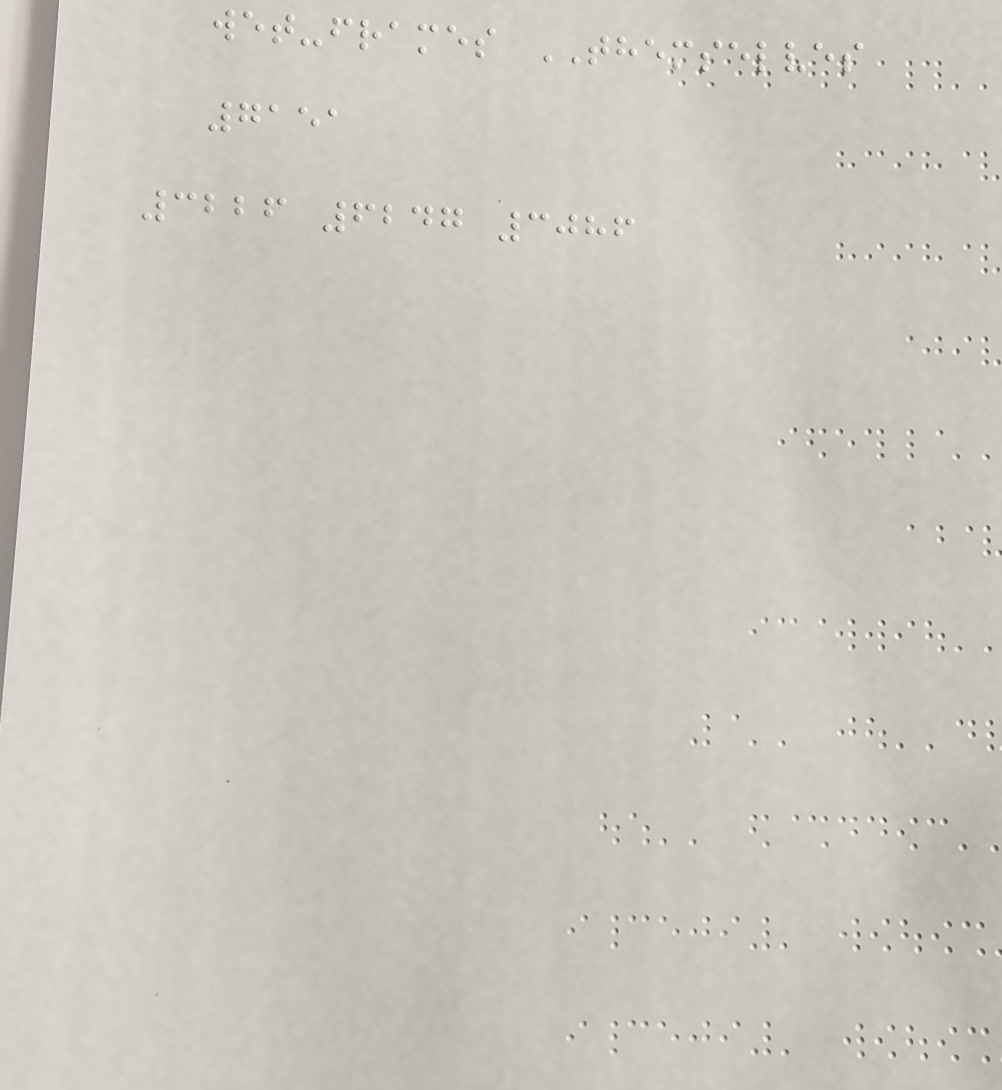wet-frames THEMSELVES
7151
3226 6247 3086
